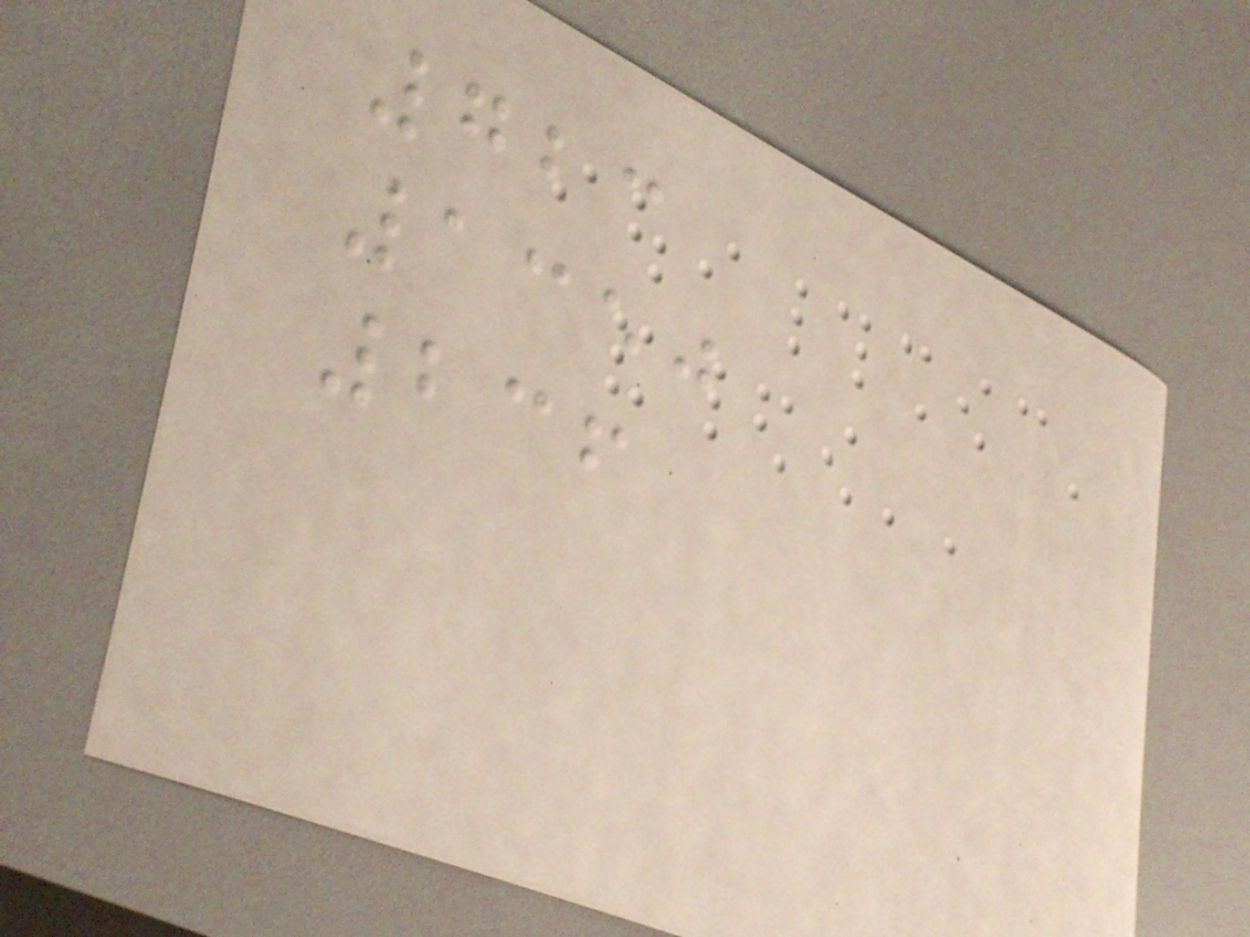723
1350
236
